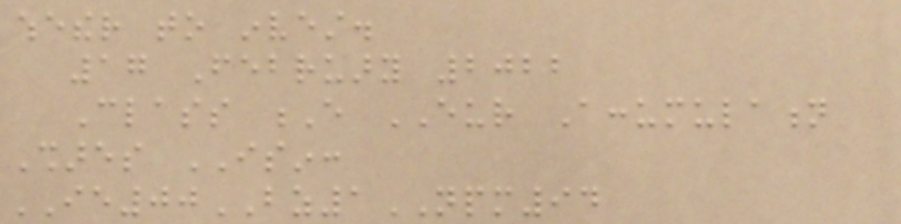whether to invest.
17 February 2022
Class E EUR Accumulation
Shares ISIN:
IE00BZ1NPM94
